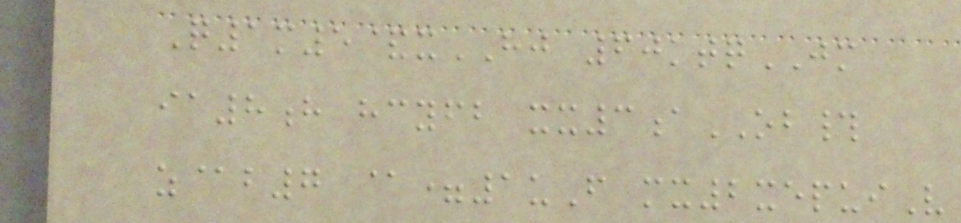Q1m5&xHJ 60ktqJM
ia8h hcyfb xx3aOB#
z@b7 @=1uF mx2xepuiV
